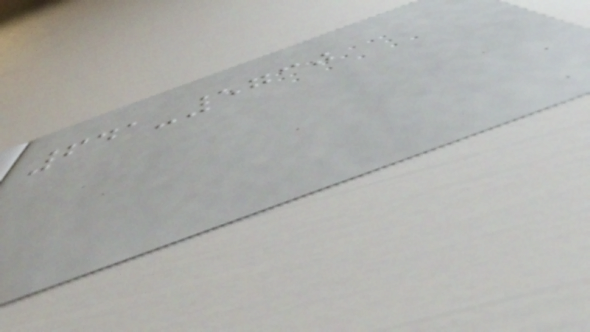641-5730
